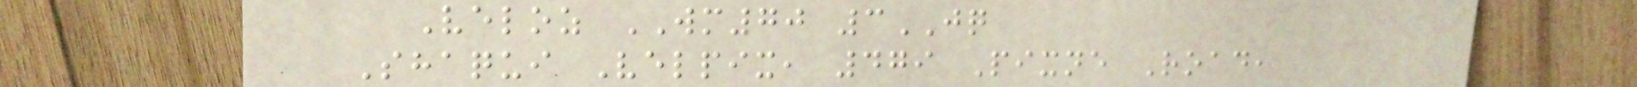Veloz WM70 3JQ
Shaqui Velpix, 479 Pixne Road,
